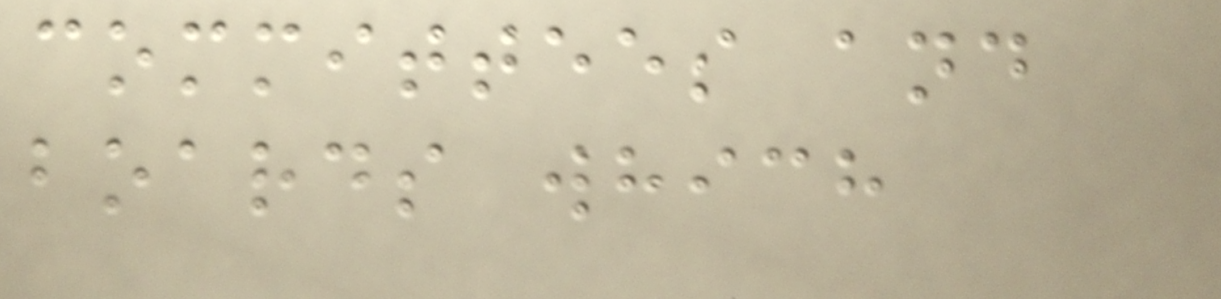committees and
boards which
